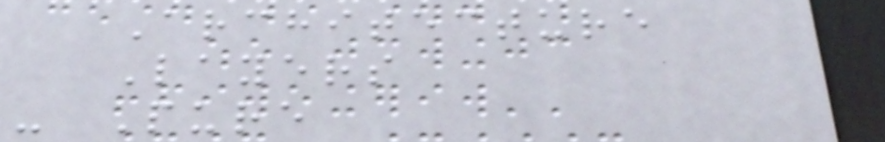Architecture
Layers
- Pure
